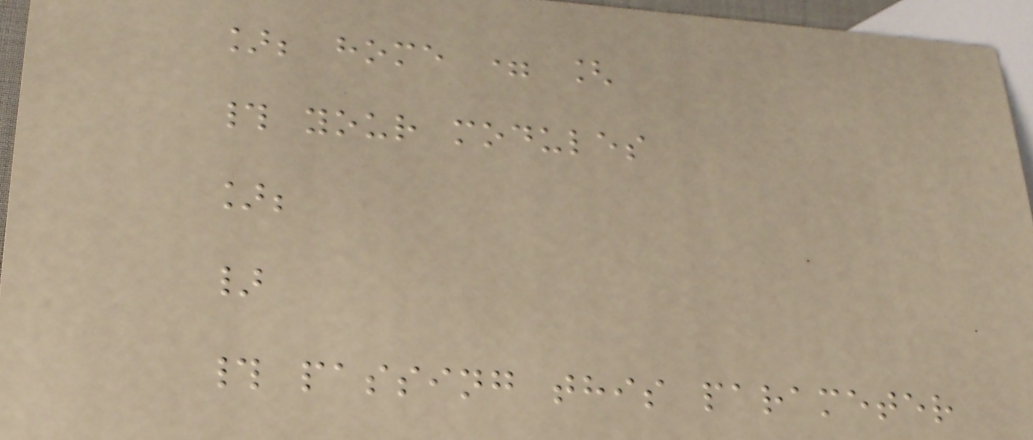]; home = [
# your modules
];
}
# passing this parameter
